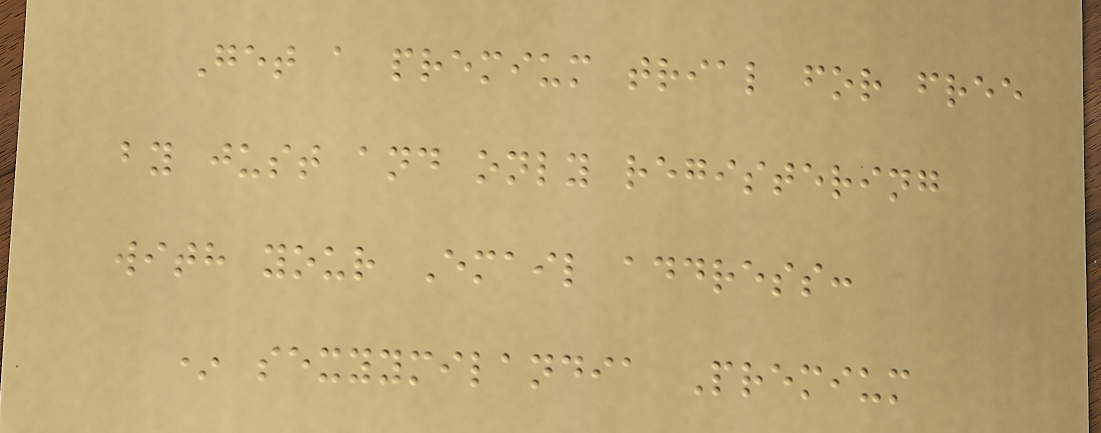Get a premium trial for free
by just and only registering
with your Email address:
* sexyymilandia Premium
